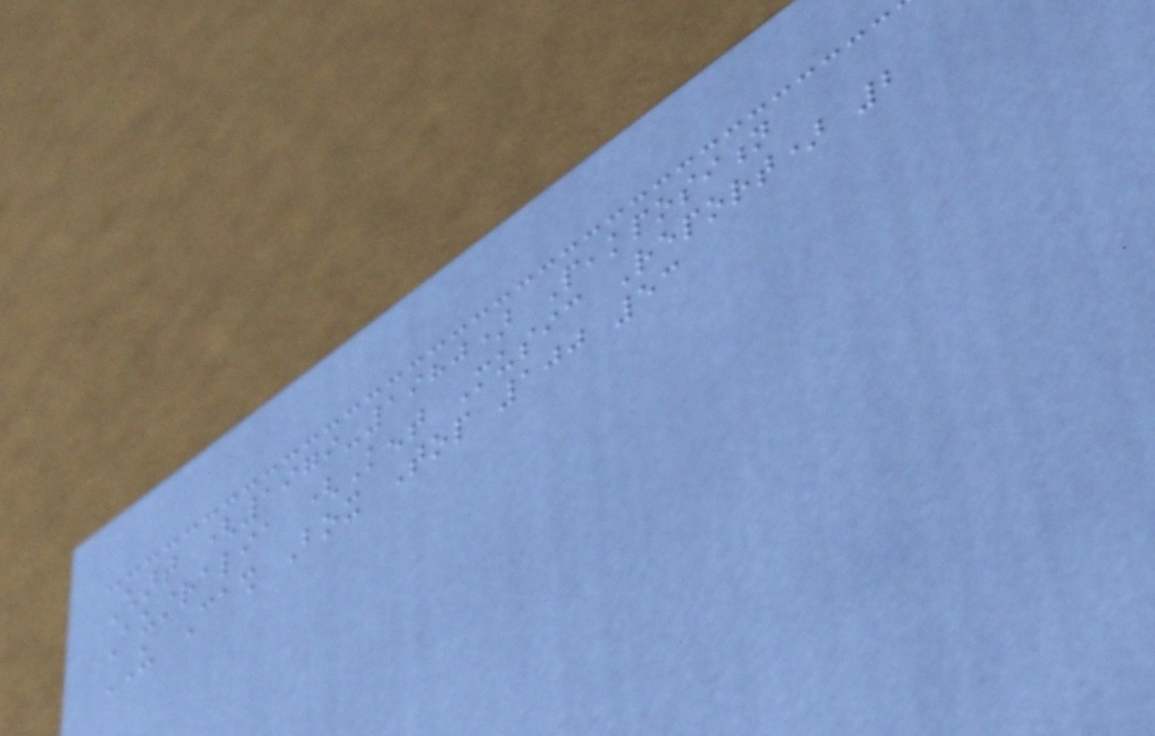Chart (1979-1980) Peakposition
Australia (Kent Music Report) 2
US Cash Box Top 100 53
